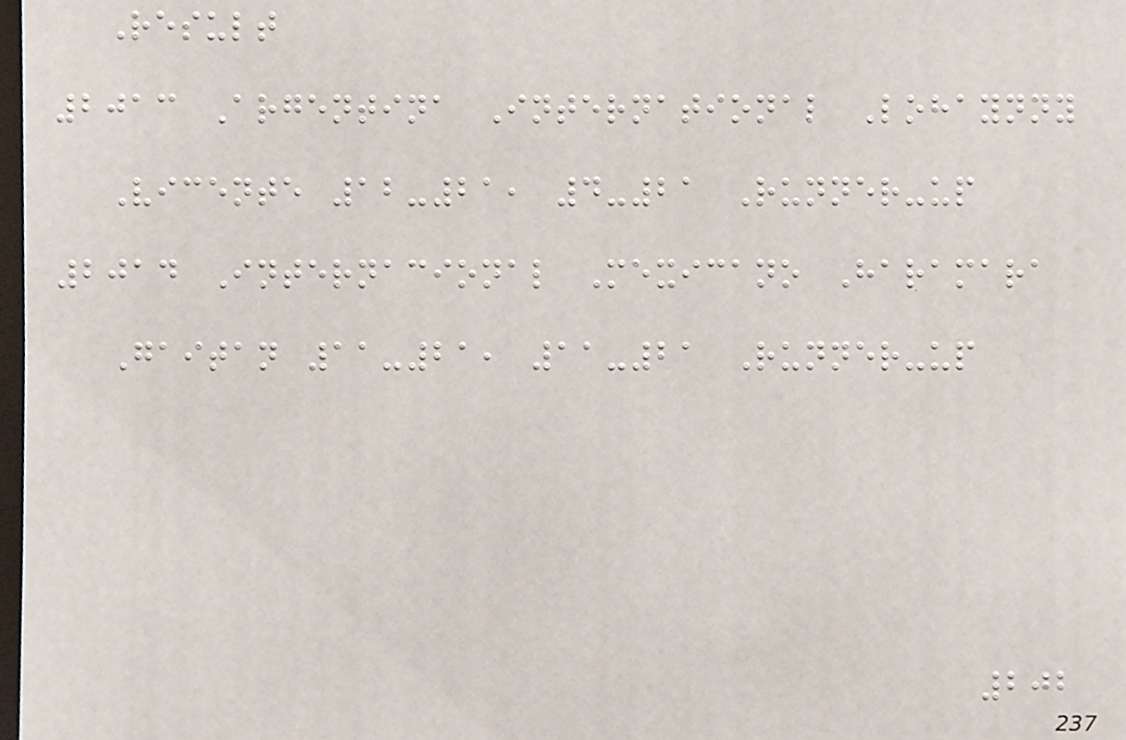Result
2013 Argentina International Lohaynny
Vicente 12-21, 4-21 Runner-up
2014 Internacional Mexicano Haramara
Gaitan 11-21, 11-21 Runner-up
202
